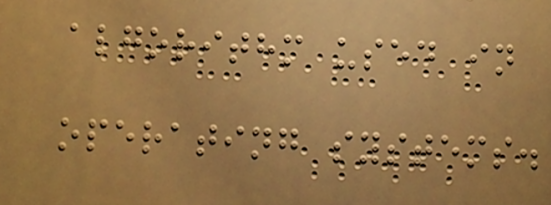algorithm used in
operating systems.
